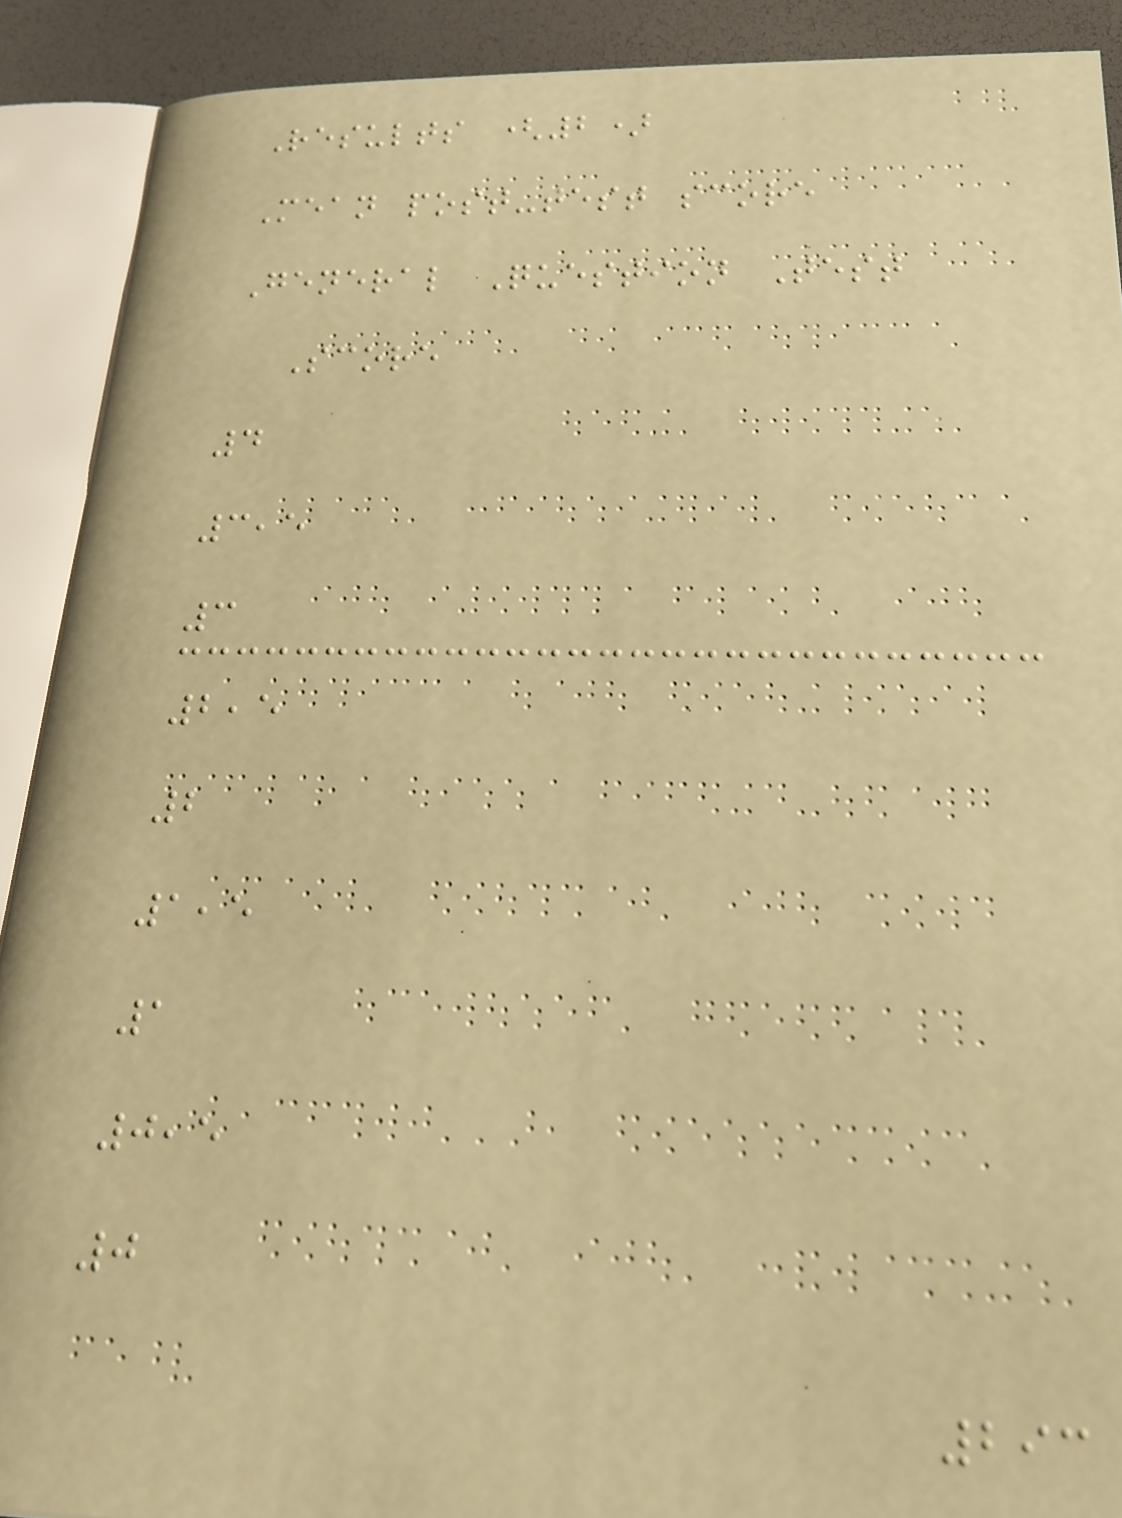Results (2)
Mean post-test score
General Question Test
Score
4
3,5
3
2,5
2
1,5
1
0,5
0
293
